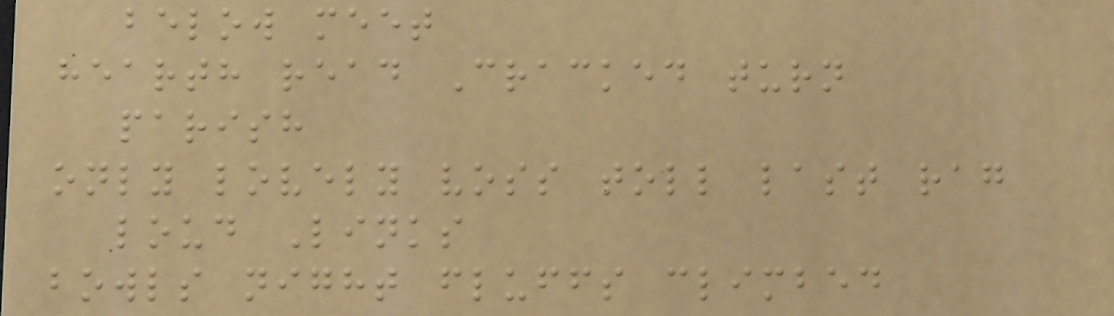below meet
hearth read Cracked turn
parish
only lovely voss toll last rag
loud Links
bowls night fluffs climbed
